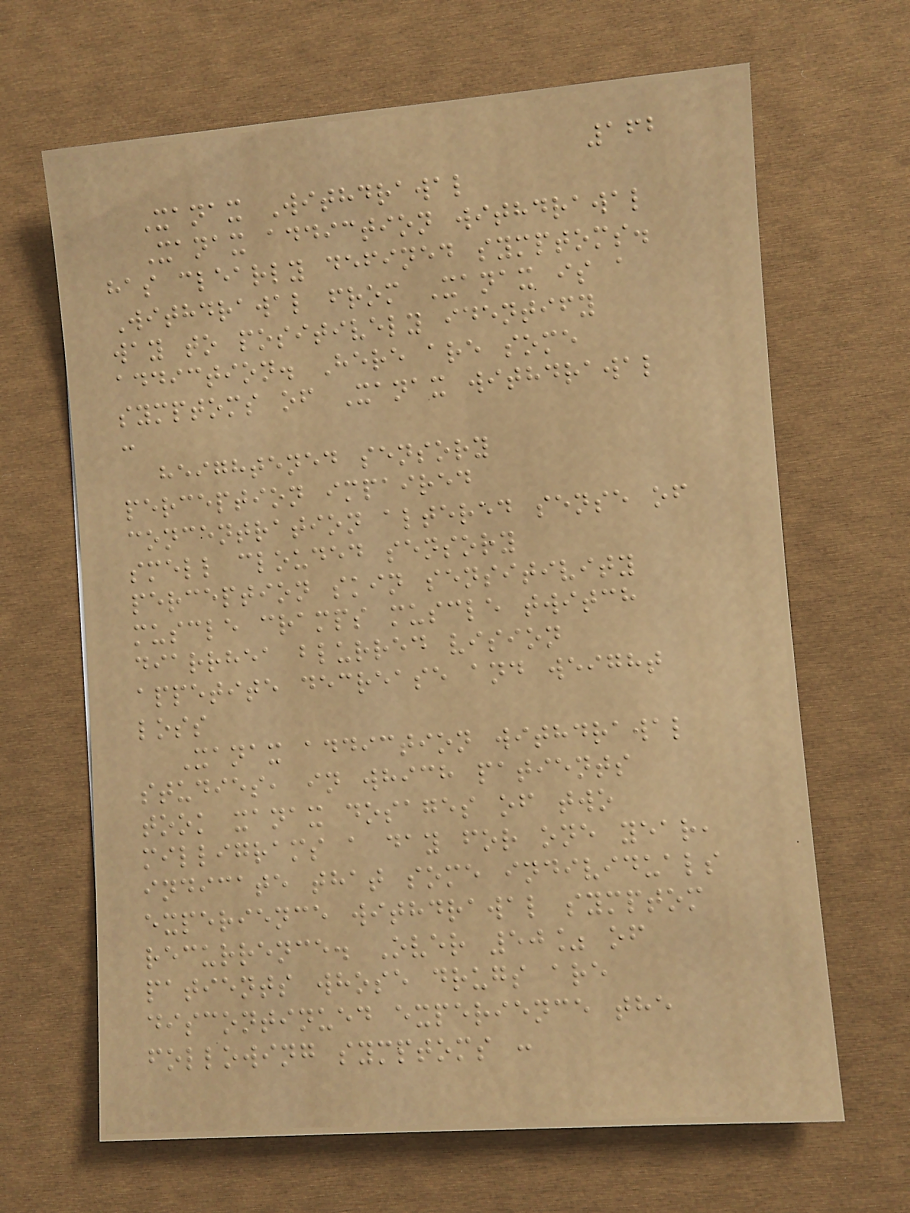162
Xanax Withdrawal
Xanax addiction withdrawal
has clearly defined symptoms.
Withdrawal from Xanax is a
way to positively identify
addiction. Here are some
symptoms of Xanax withdrawal
:
heightened sensory
perception impaired
concentration altered sense of
smell clouded sensory
perception skin sensitivity
muscle cramps muscle twitch
diarrhea blurred vision
appetite decrease and weight
loss
Xanax addiction withdrawal
studies, in which patients
took xanax dosages of two
milligrams a day for one year,
indicate that some individuals
experience withdrawal symptom
recurrence. Over 50% of
patients whose drugs are
discontinued experience the
following symptoms :
